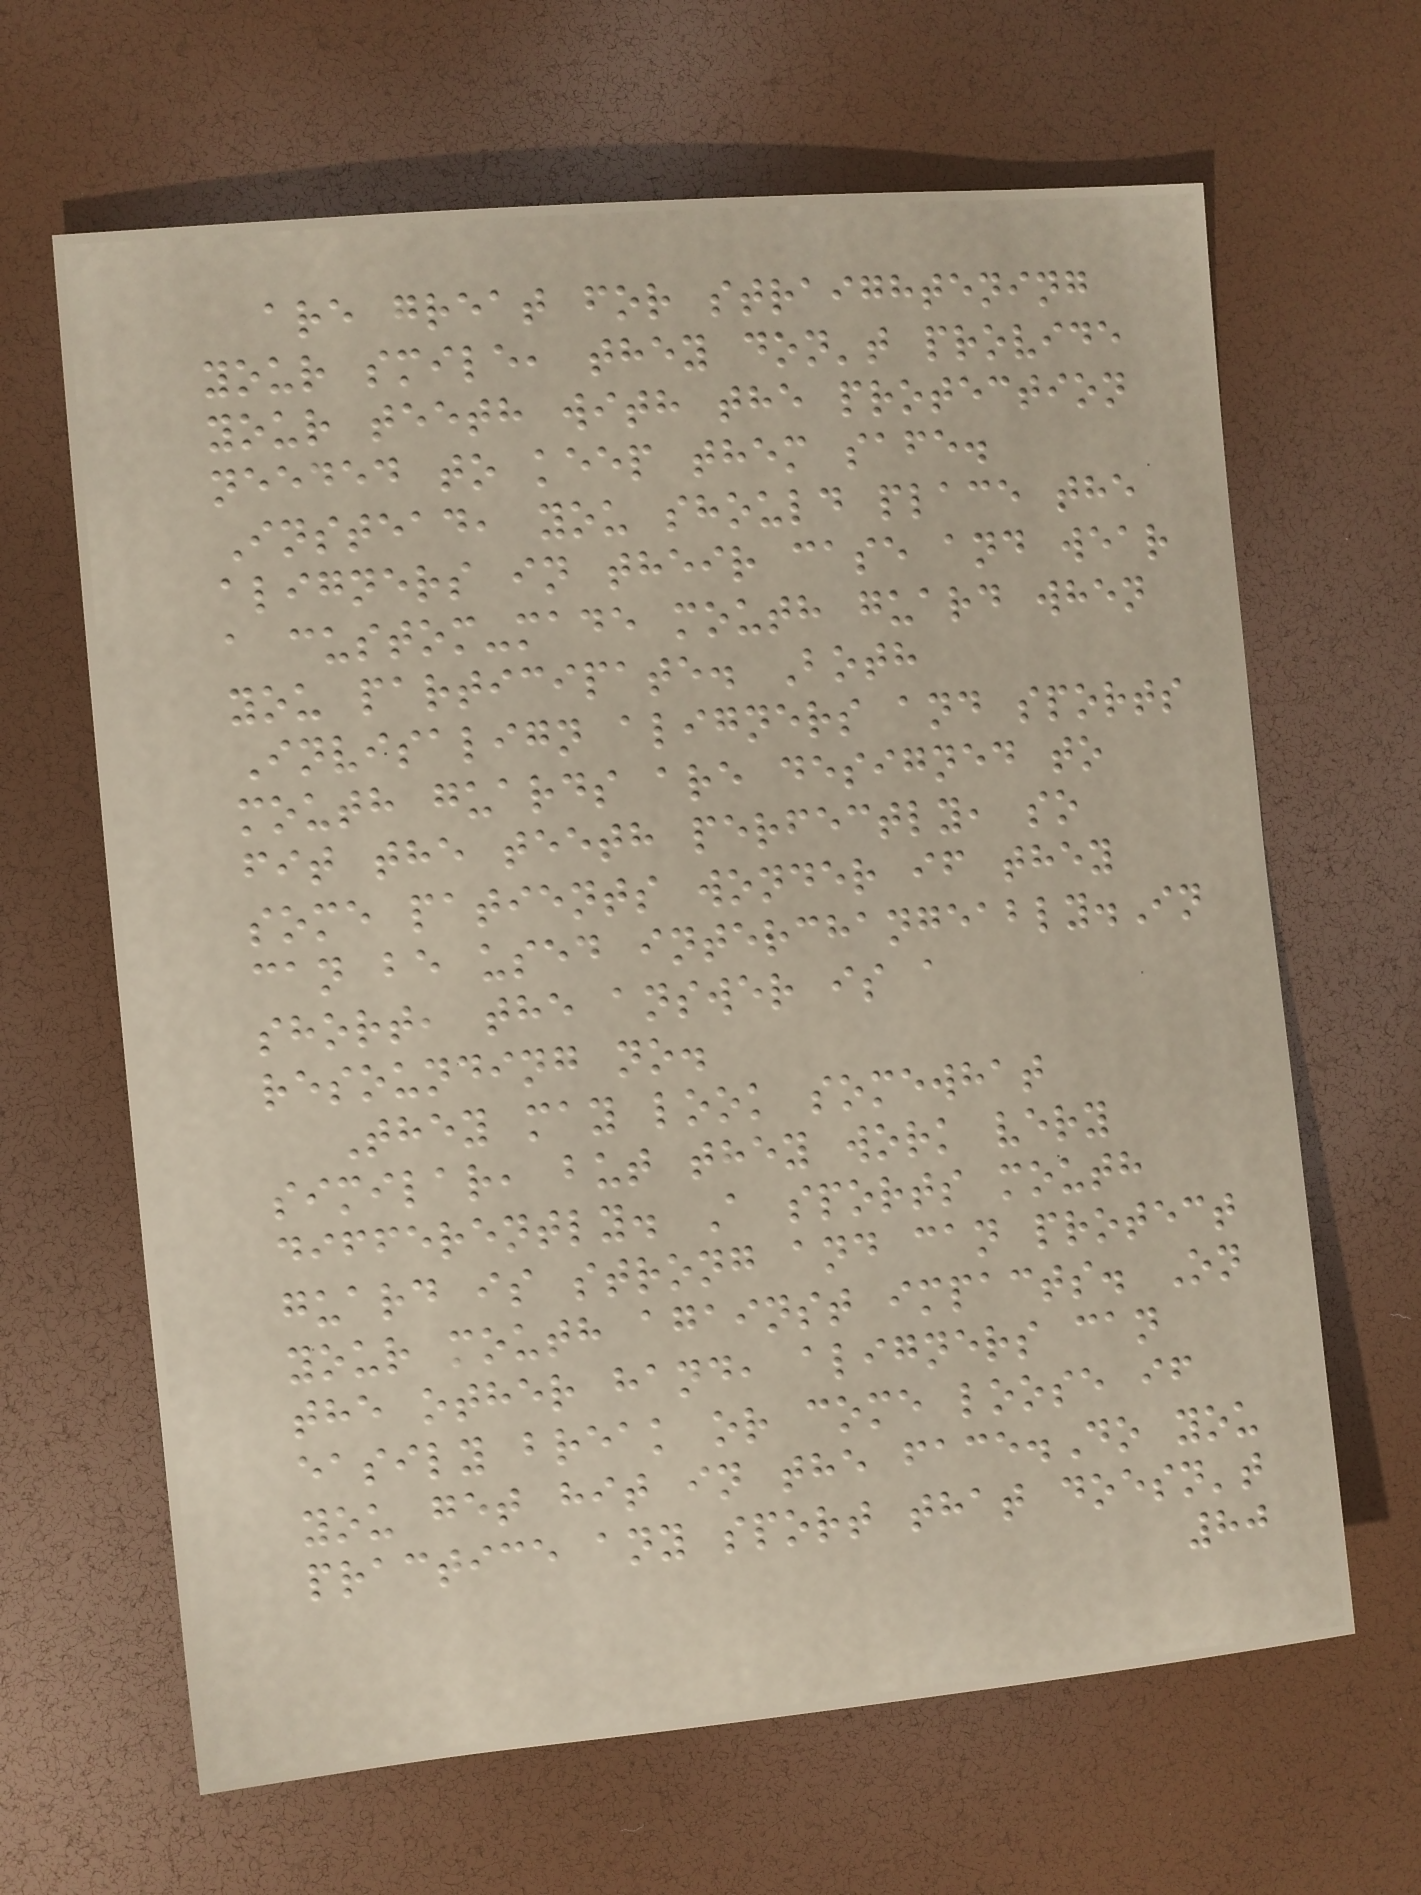are great for straightening
your smile, they don't provide
your teeth with the protection
needed to keep them safe.
Instead, you should place the
aligners in their case and wear
a custom-made mouth guard when
you participate. Both
Invisalign aligners and sports
mouth guards are designed to
fit the teeth perfectly, so
some patients wonder if they
can be used interchangeably.In
short, the answer is a
resounding no.
They may look somewhat
similar, but they work very
differently. A sports mouth
guard is strong and can protect
your mouth against impacts. On
the other hand, aligners can
easily break or come loose if
you get hit in the face.Do you
practice any sport that doesn't
80
